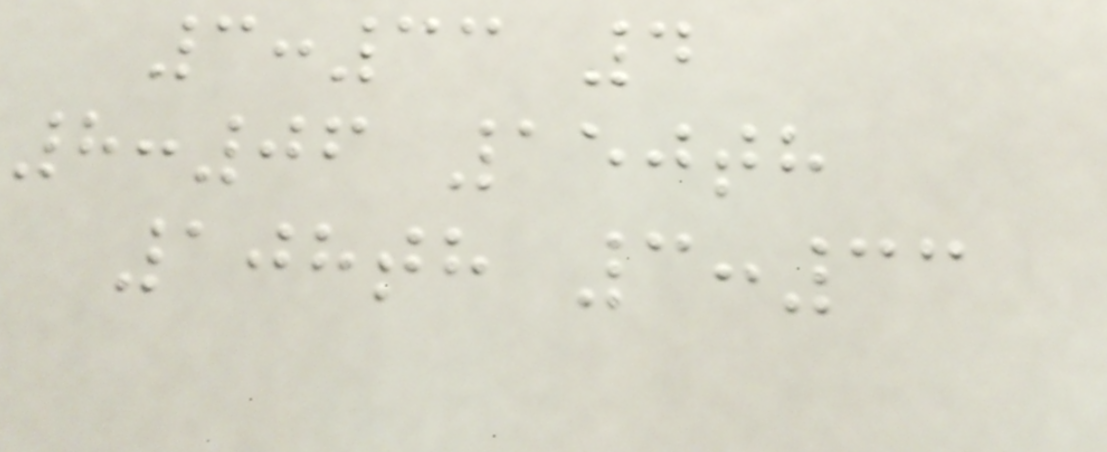3:33 4
8:06 150th
108th 3:33
